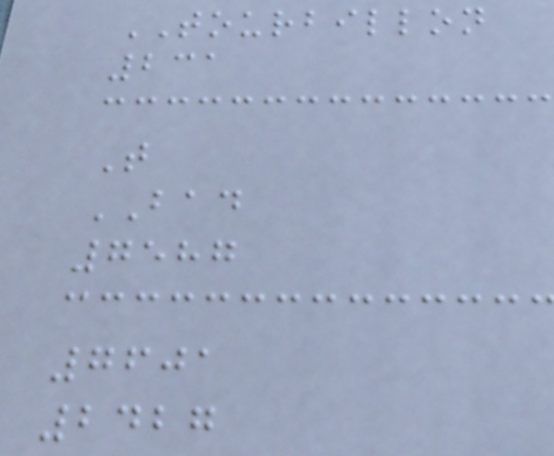TOURBILLON
231
T
BAD
7587
7601
2427
